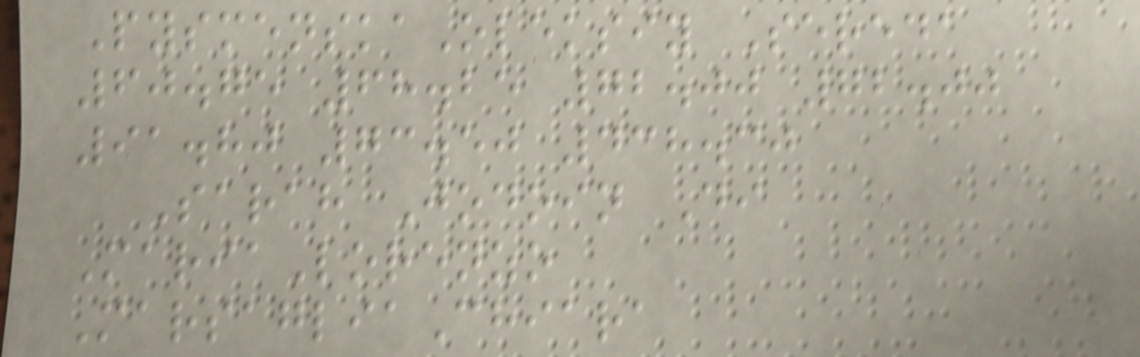PysmenskaOleksiy Sereda
60.75 68.25 72.00 72.00
91.80 73.50 438.30
Sarah Jodoin Di
MariaLorenzo
MarsagliaChiara
